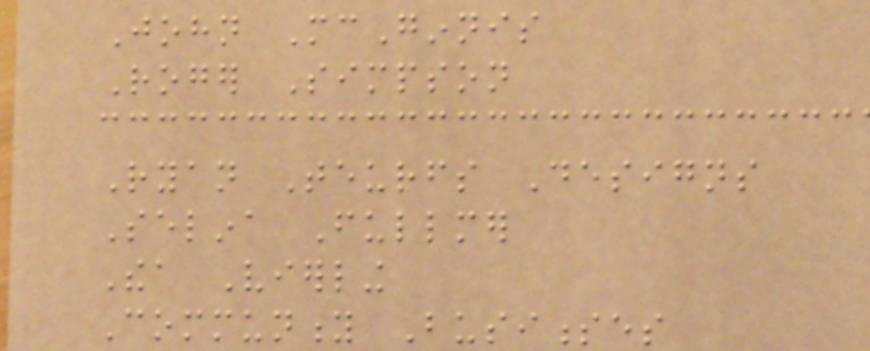John McGinnis
Roger Simpson
Ryan Teurfs Designs
Selina Fullmer
Thea Vierling
Community Businesses
